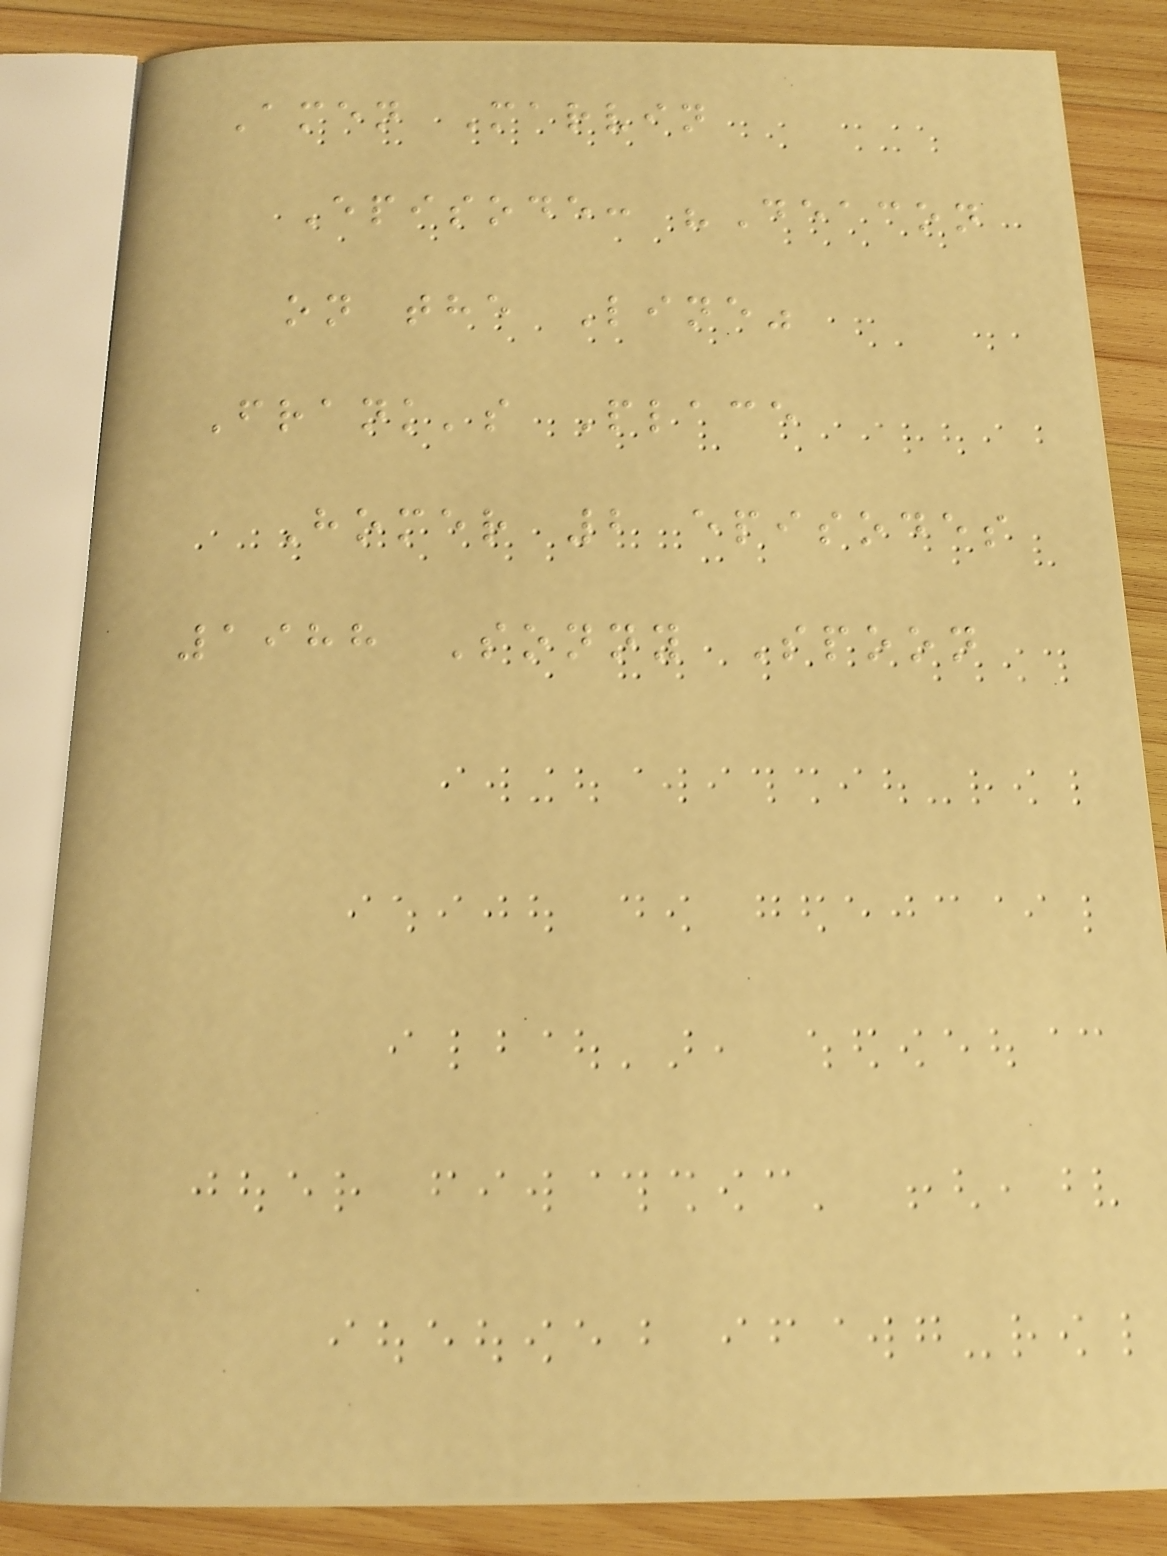Amen Marvin
Episode: "Deacon
on the Line"
Frank's Place
Homer 2 episodes
1988 Sonny Spoon
